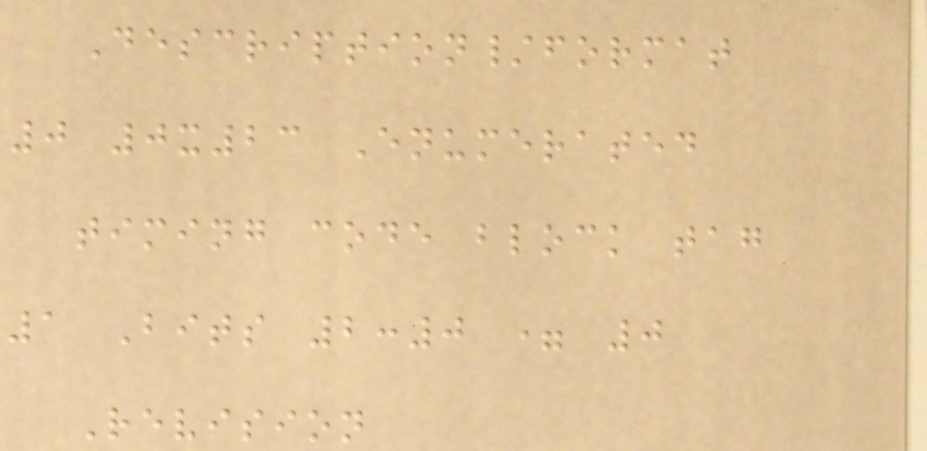Description/format
0 0x23 Enumerated
timing code block tag
1 Bits 2:0 = 0
Revision
